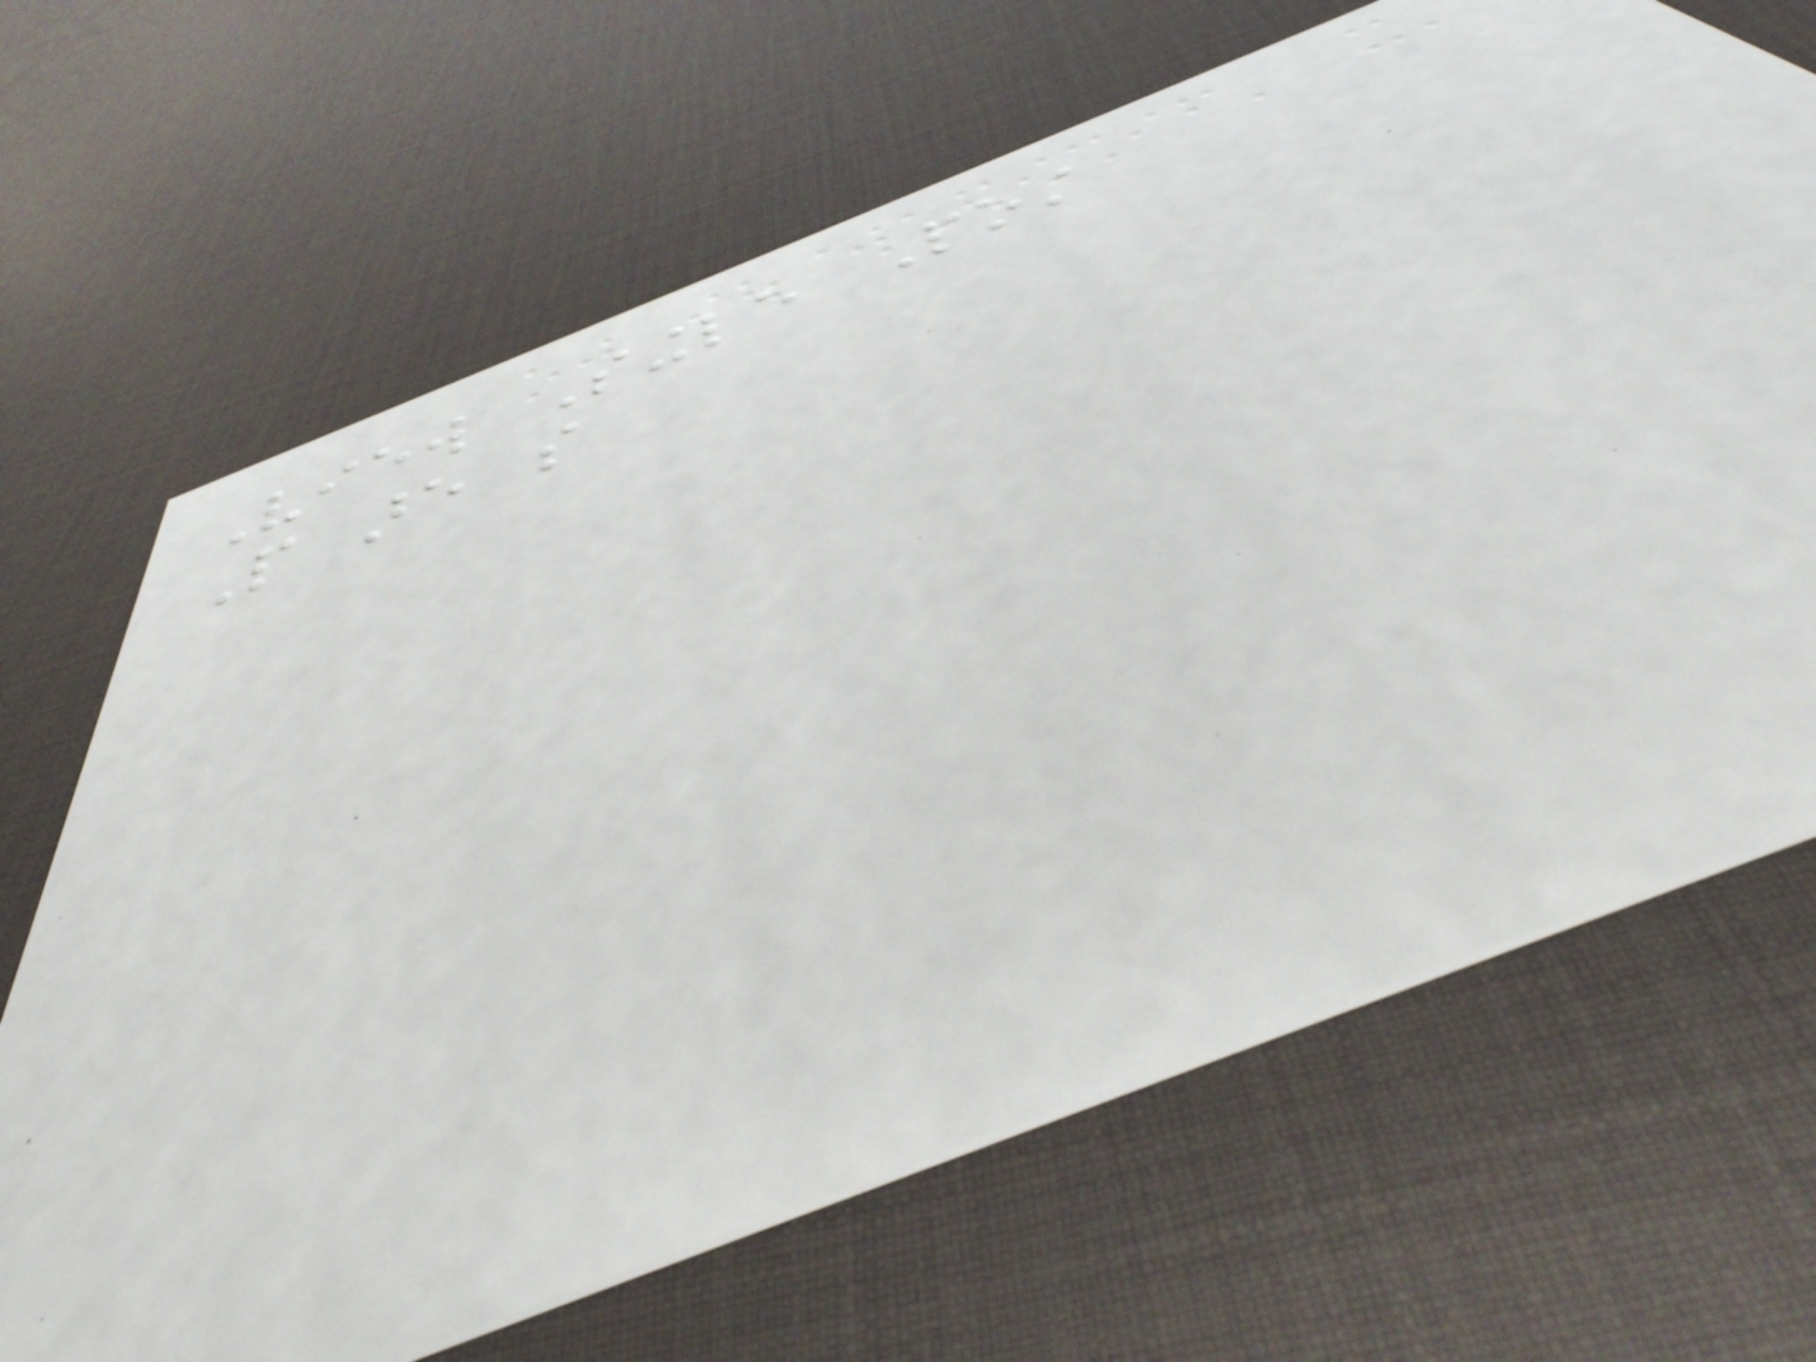View Single Post
People are so
